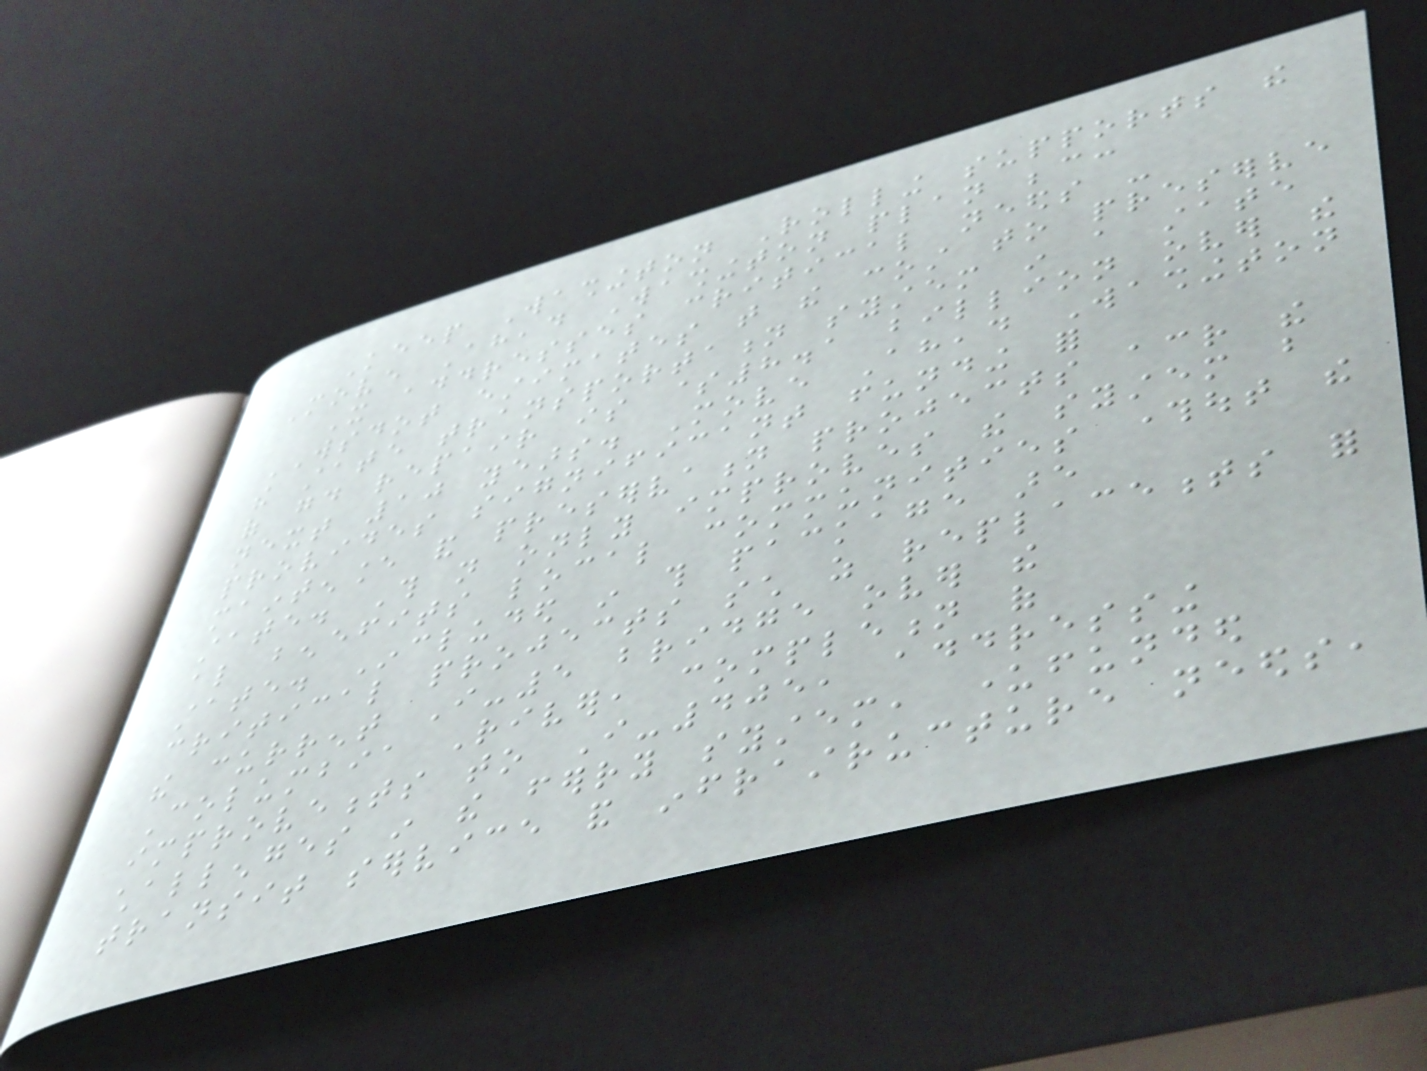Keep Washington Rolling supports the
Move Ahead Washington plan because:
It addresses critical needs -
WSDOT estimates that the cost to preserve
the state transportation system in a state
of good repair is $8.1 billion over the
next 10 years. Move Ahead Washington
provides significant funding for
maintenance and preservation projects across the
state. This not only improves the system but
also benefits local communities throughout the
state. Included in this package are
critical projects such as replacements for
the current I-5 bridge over the
Columbia River, completion of
improvements to I-405, addressing
challenges in the ferry system, underfunded
transit service and infrastructure needs,
